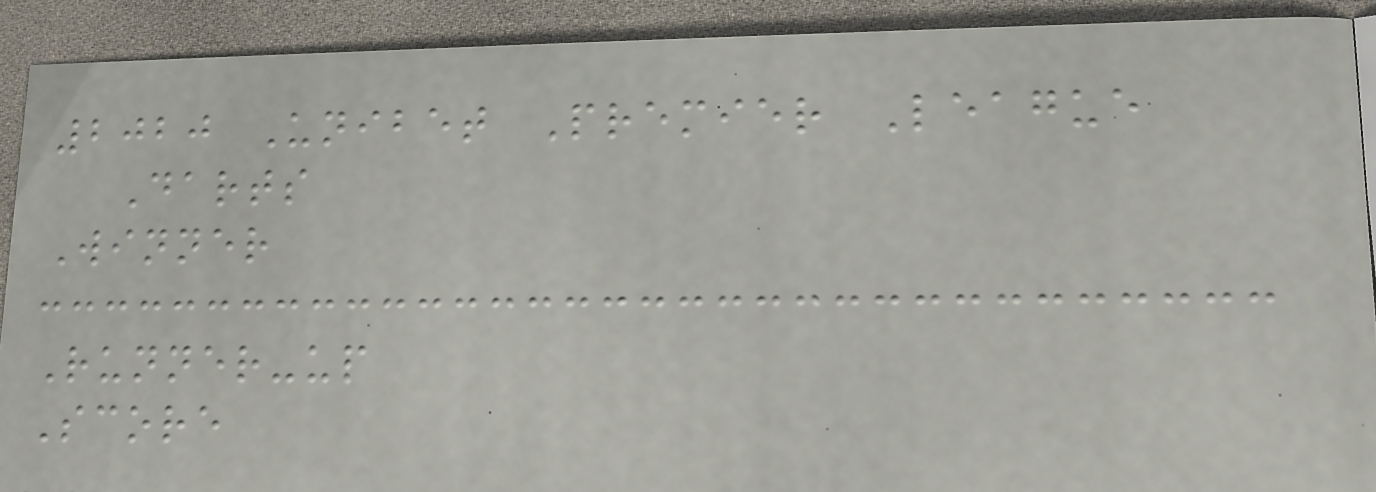2020 Unibet Premier League
Darts
Winner
Runner-up
Score
